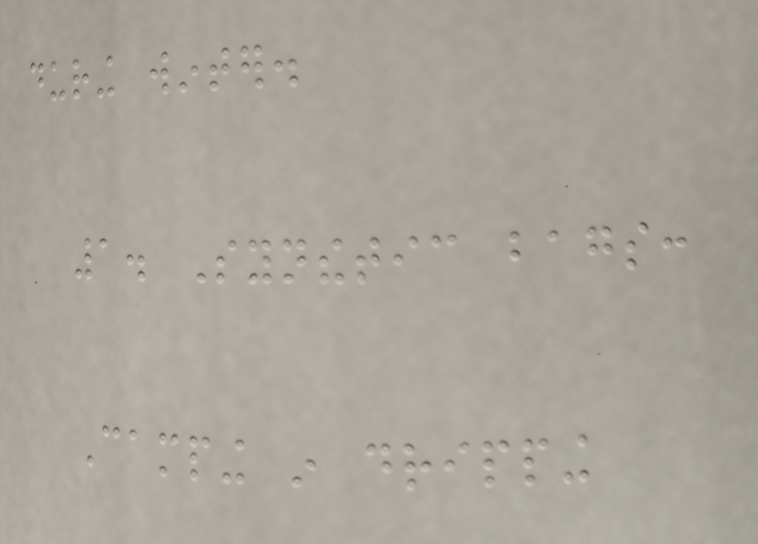during winter.
1. Synthetic bags:
Camping in dripping
